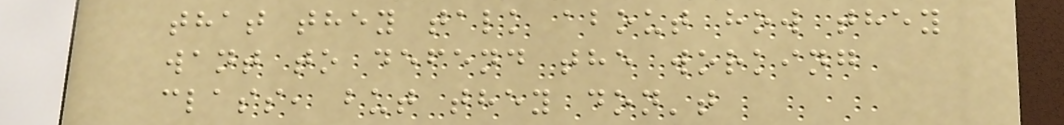that they talk about how they
want to defend the working
class, but they don't
